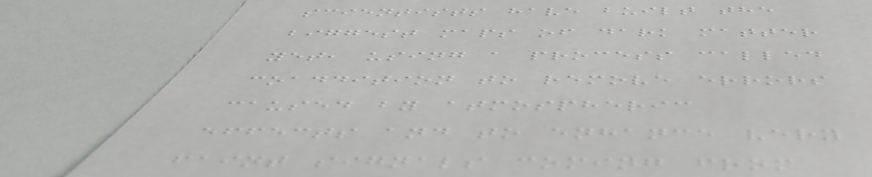scientists have built the
biggest maps of dark matter
yet, using a process called
coaddition to remove errors
caused by atmospheric
effects and to enhance very
faint signals coming from
